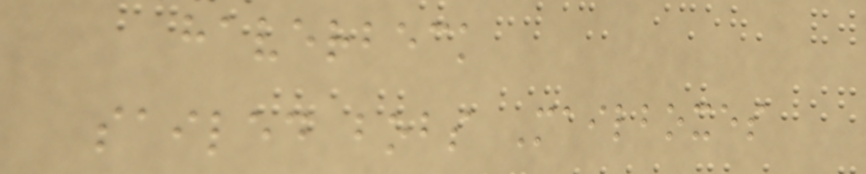haverbeck
sailed bobs Mailboxes
